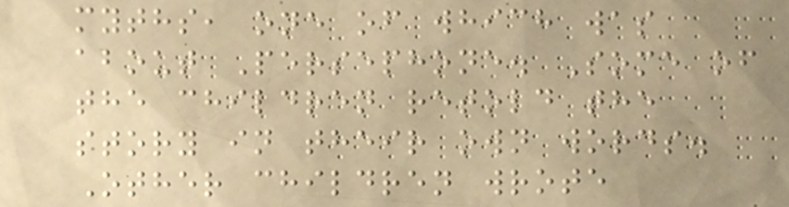myths, one of which was
about Persephone. Some of
the children retold the
story in their own words.
Other children wrote
